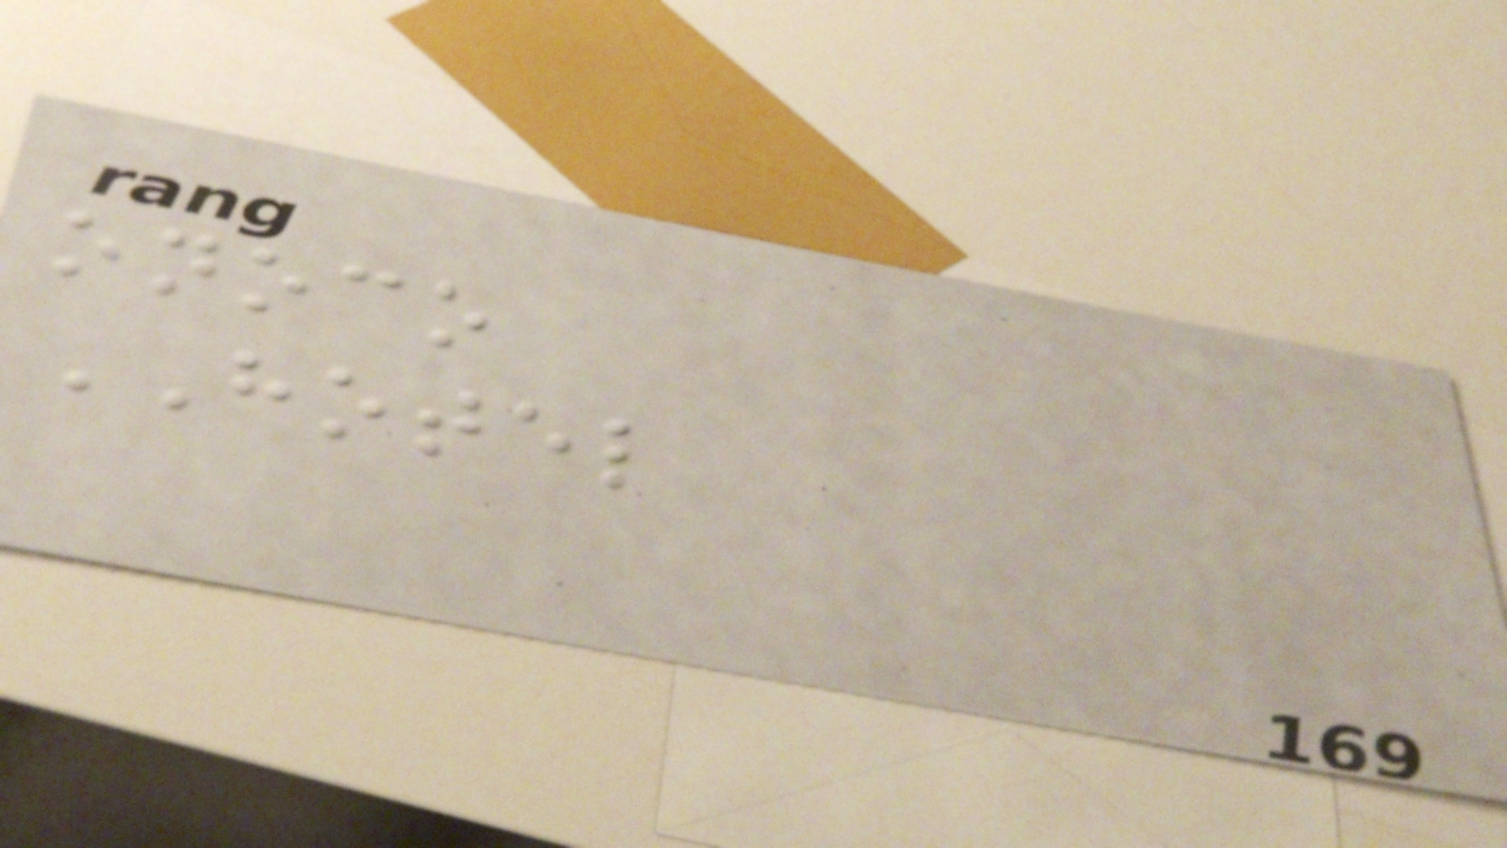onoco
HOTEL
